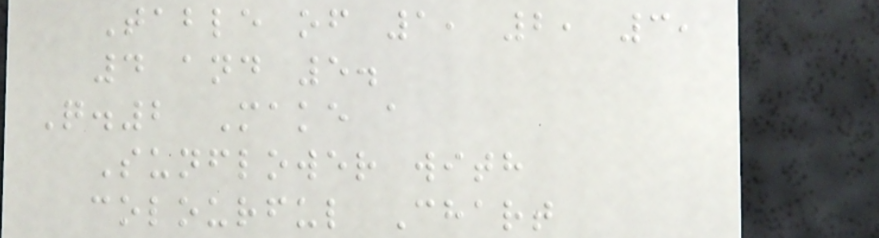Table of 1, 2, 3,
4 and 5.
Q.2 Make a
Sunflower with
colourful Chart
